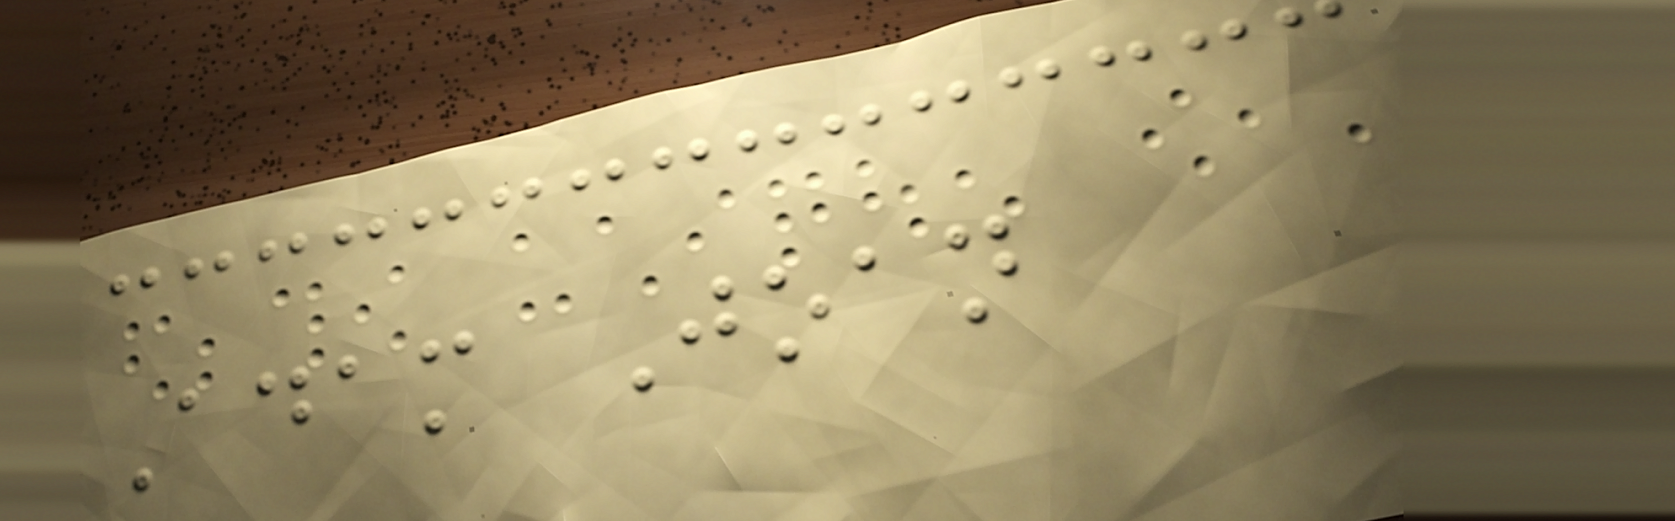Adam Joan
